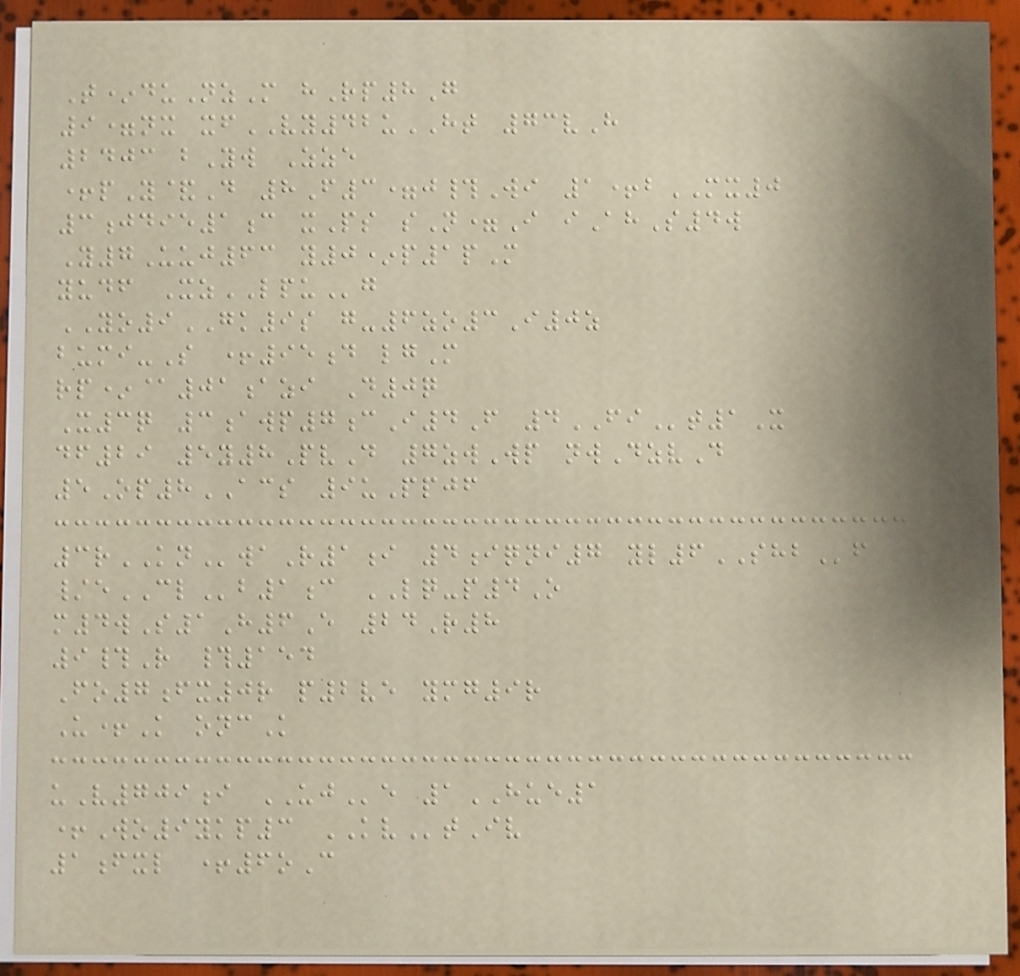T*duNzM hRp8G
9=nx xfVY42uHT 73vH
2403 bYw Zze
+pY&D 8F3=j#Wi 1+bMX0
3jdie1c xPs sN=I iAhS4w
Y7Uuj63 y0*p1pM
yudf XzLPUg
YO9GK9s g-6zo3I0z
bumi-S +95d lgM
rp*@01azi D0q
X3q 3awp7cI4F 4FIt1X
df29 5y8PvD 7zwWp nwDzvD
5Op8ACS 9uPpjf
3rKNwaR1i 4iqni7 yl6SHBf
/eCLb1c LQ-p4O
m4wS1H6E 24R8
9#R #154
Fo7fx0r p2ve ymg9r
U+K oncK
uV709i UJe 1HUE1
+Wo9ykp3 KVtIv
1fxl +6oC
